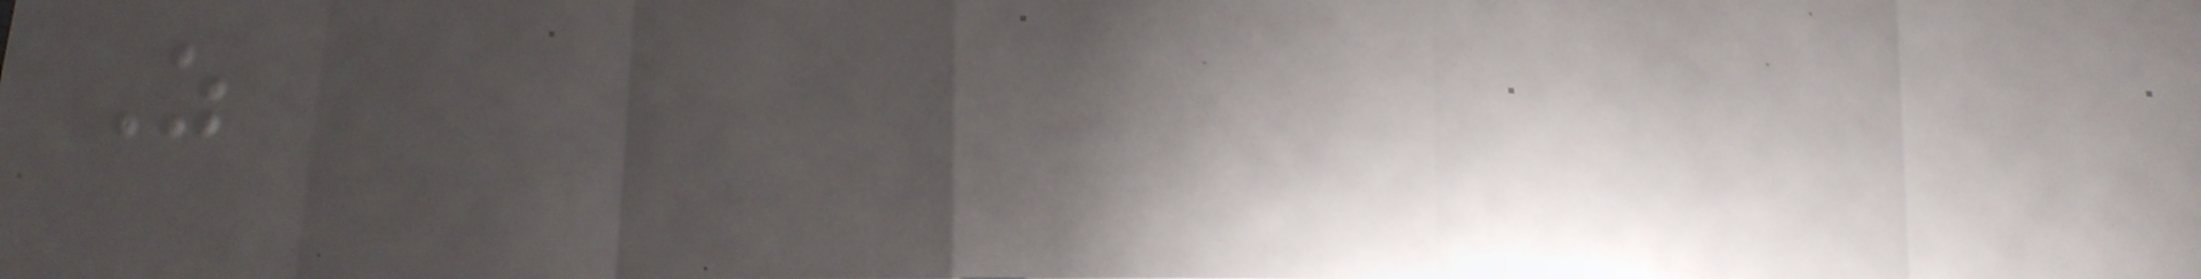As
